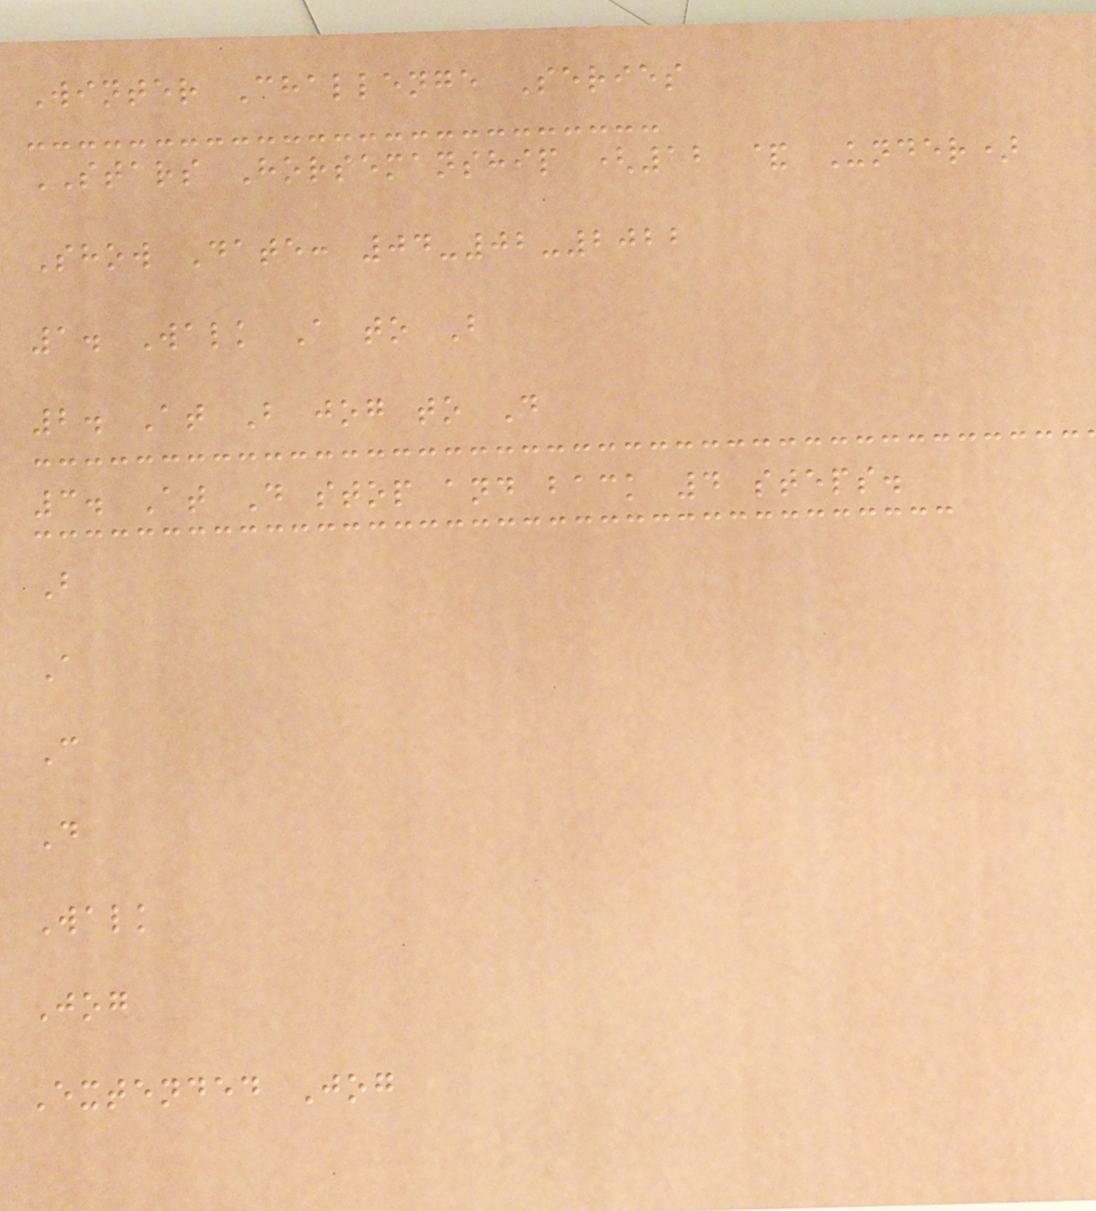Winter Challenge Series
STARS Horsemanship (12 & Under)
Show Date: 04-02-2022
1. Walk A to B
2. At B jog to D
3. At D stop and back 4 steps.
B
A
C
D
Walk
Jog
Extended Jog
